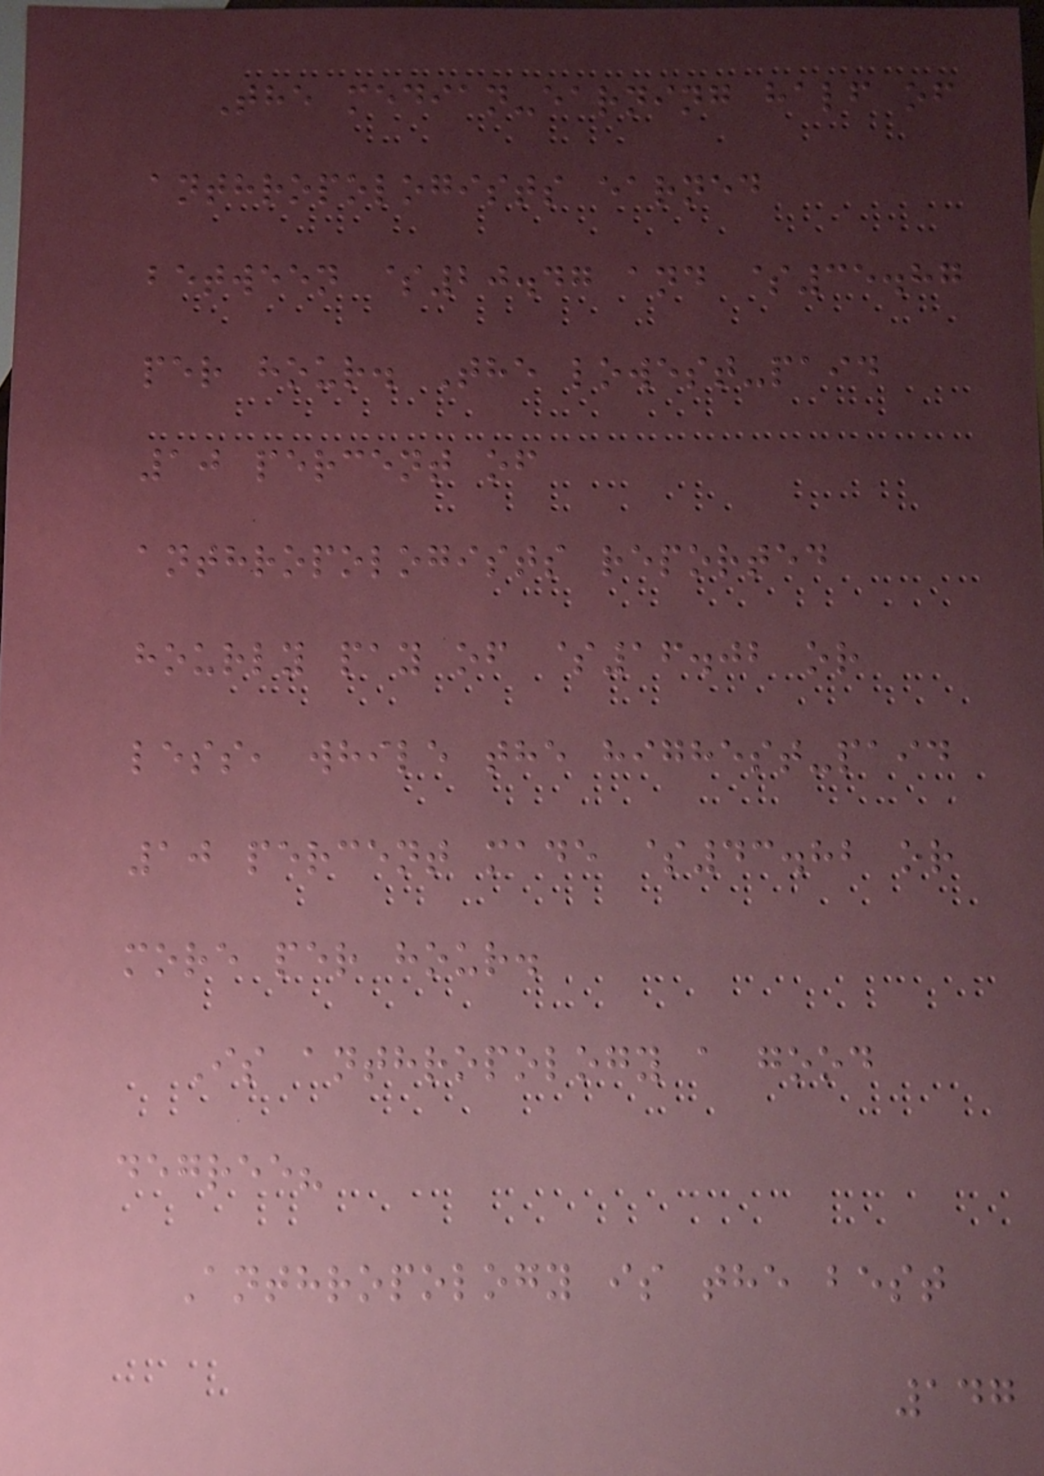The median-earning half of
anthropologists earned
between $20.47 and $35.87
per hour. The lowest-paid
10 percent of
anthropologists reported
hourly pay of $16.02 or
less, while the highest-paid
10 percent made $43.82 or
more per hour.
Is anthropology a good
degree?
Anthropology is the best
147
